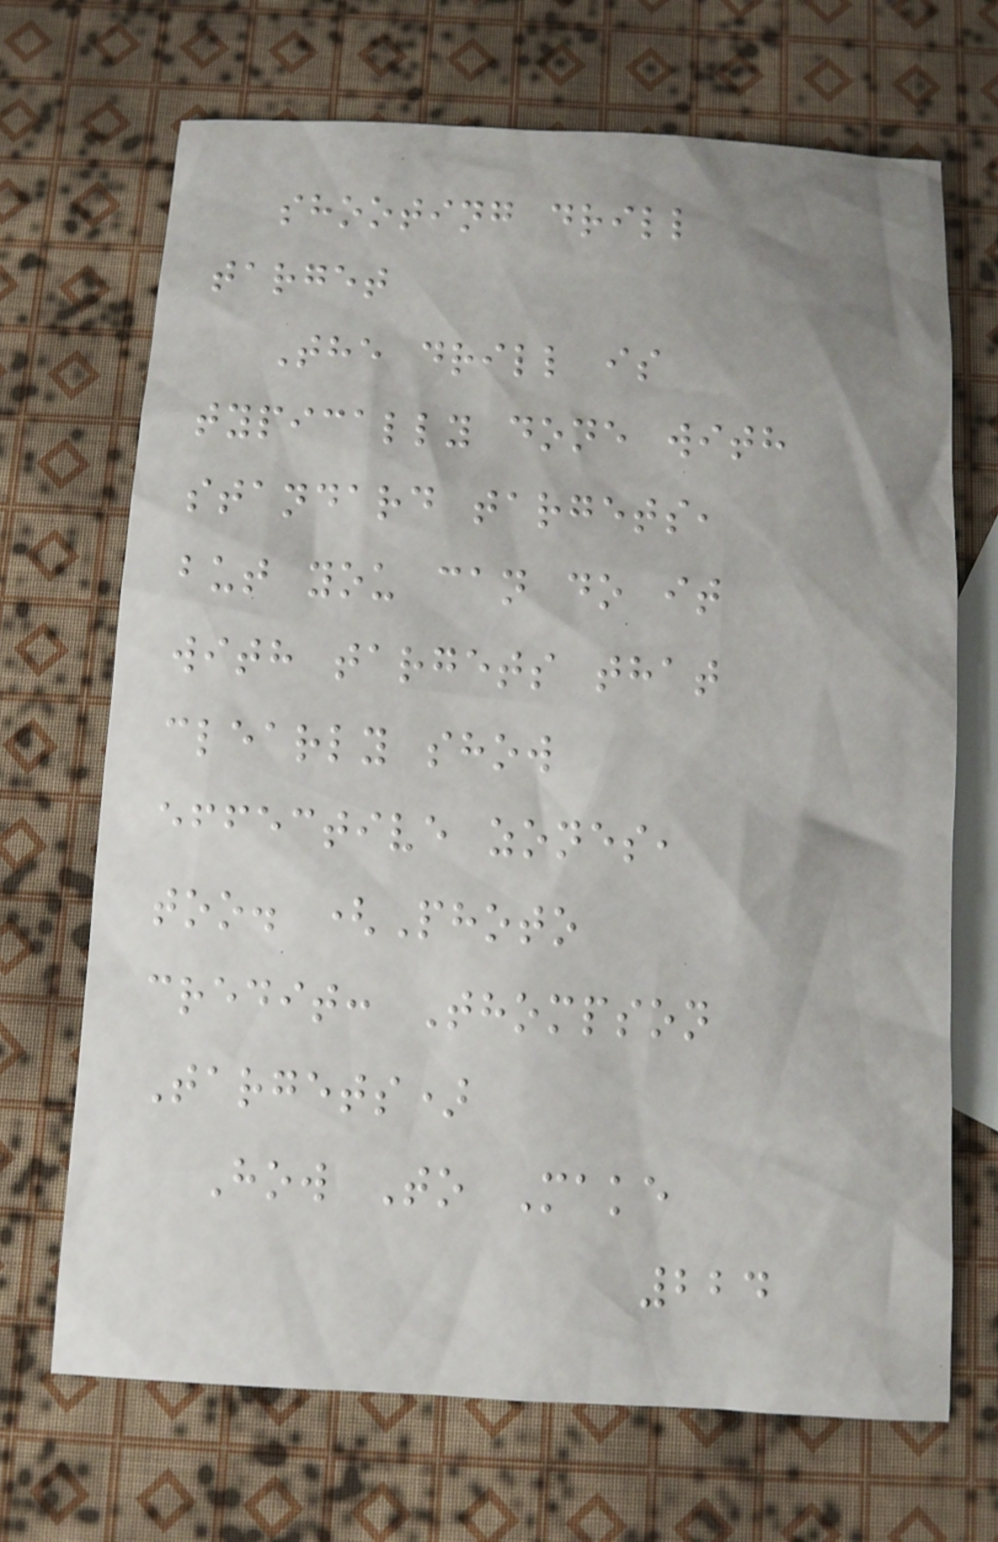shooting drill
target
The drill is
typically done with
standard targets,
but you can do it
with targets that
clearly show
effective zones,
too. (Photo
credit: Thompson
Targets)
How To Make
224
